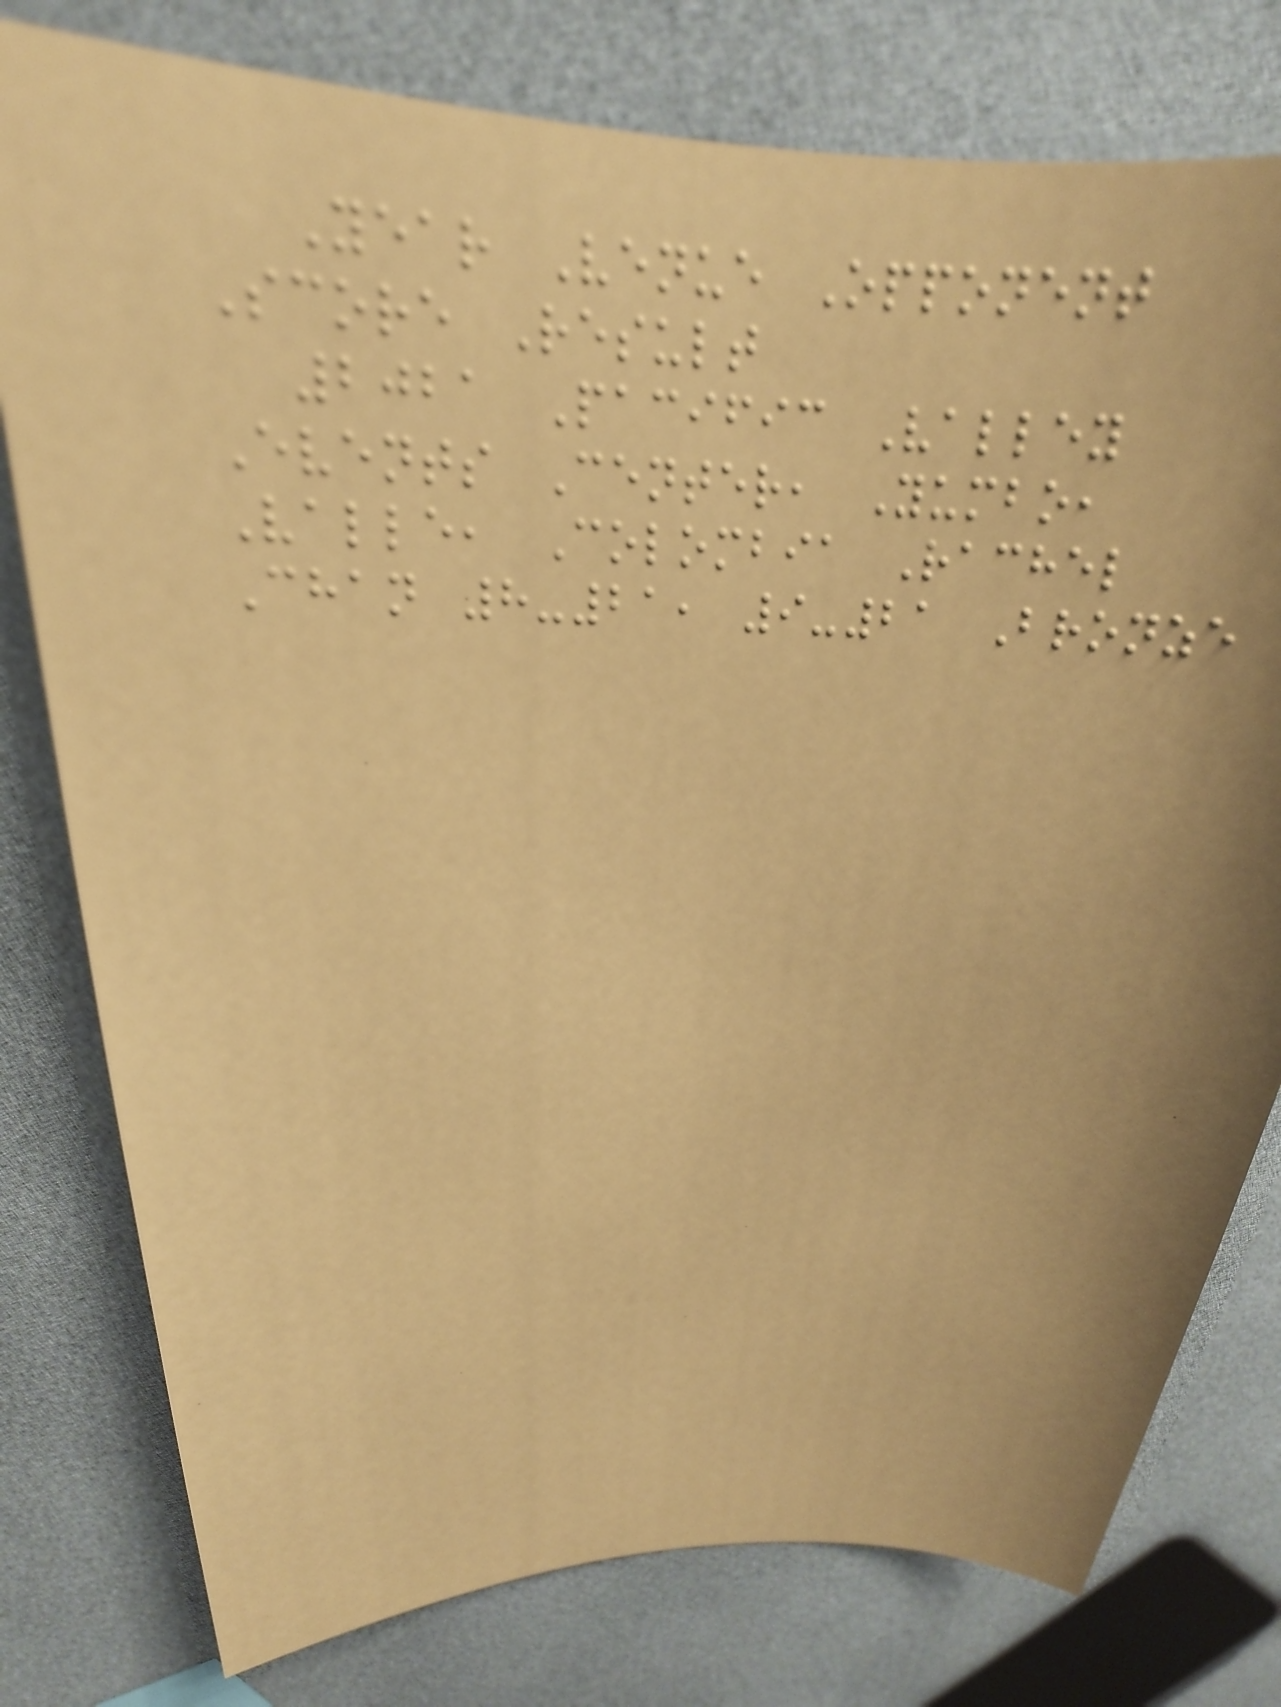Year Venue Opponent
Score Result
2021 Pacific Valley
Events Center, Yumbo,
Valle, Colombia Rachel
Chan 8-21, 9-21 Bronze
